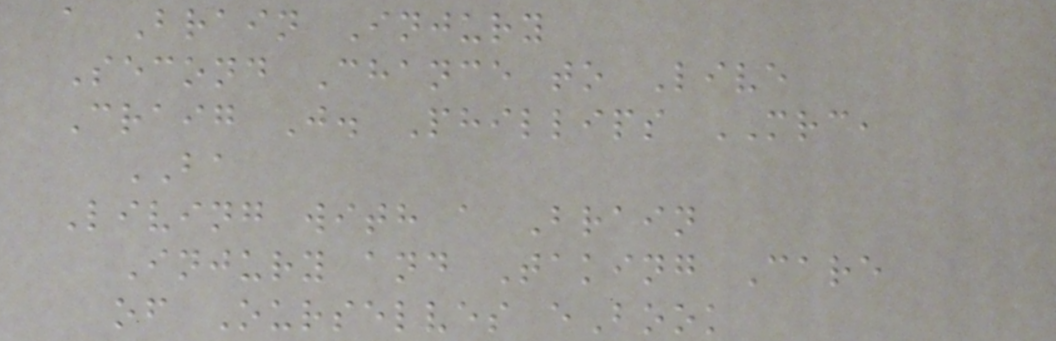a Brain Injury
Second Chance to Live
Craig J. Phillips MRC,
BA
Living with a Brain
Injury and Taking Care
of Ourselves eBook
